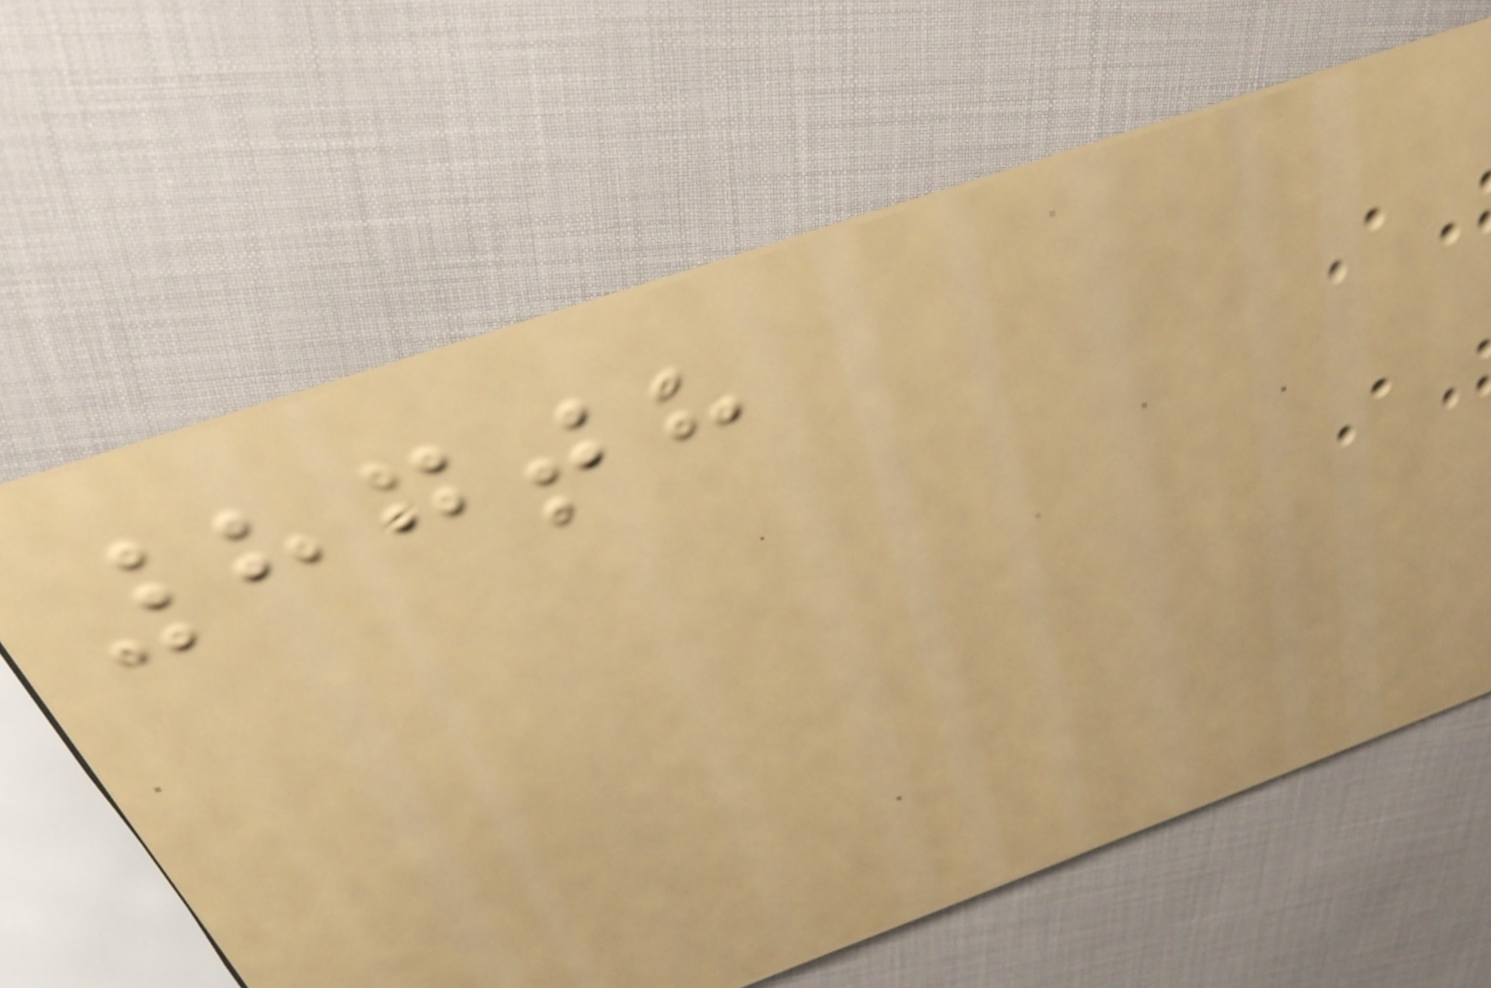87th
